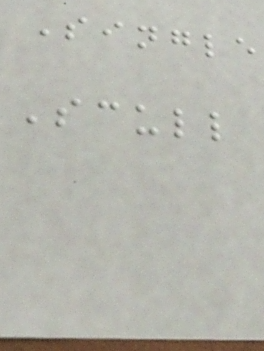Single
Scull
